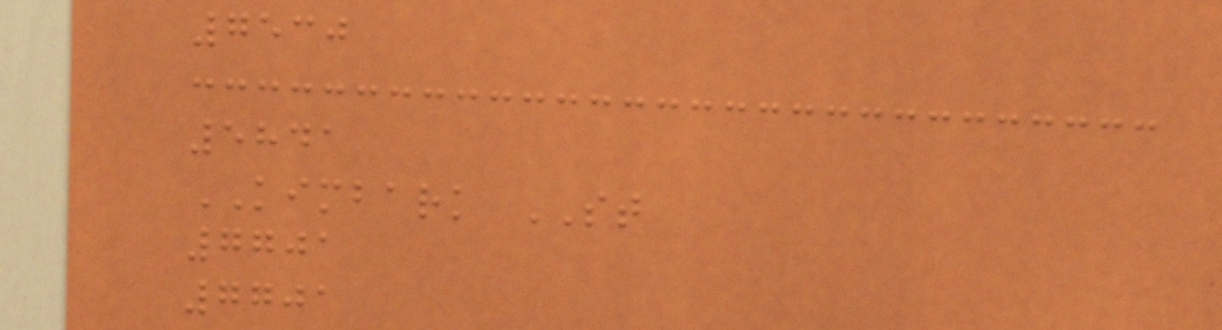7530
5841
KIMBARK ST
7701
7701
